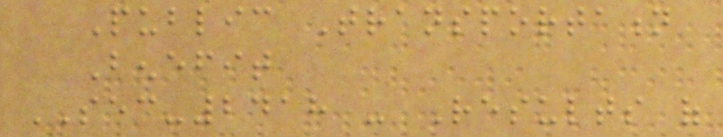Public Transportation
Benefit
SEC-2418 - Results of
